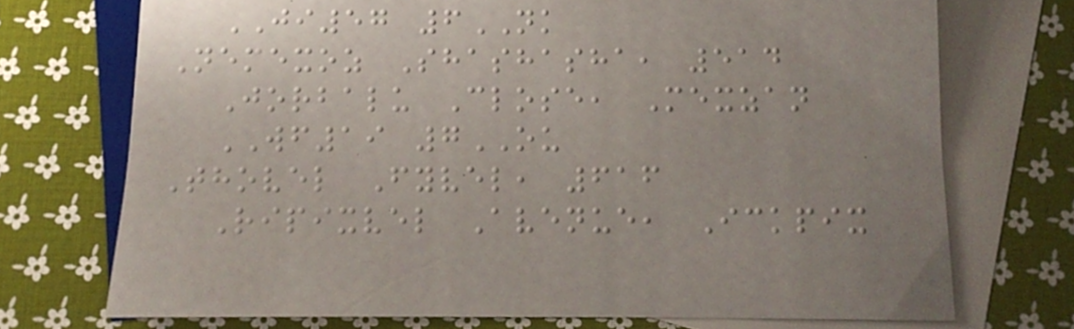JI57 6NK
Nemexoz Shashasha, 514
Jorbalu Close, Mexzan
WF19 7OU
Thovel Fyvel, 616
Ripixvel Avenue, Ickpix
